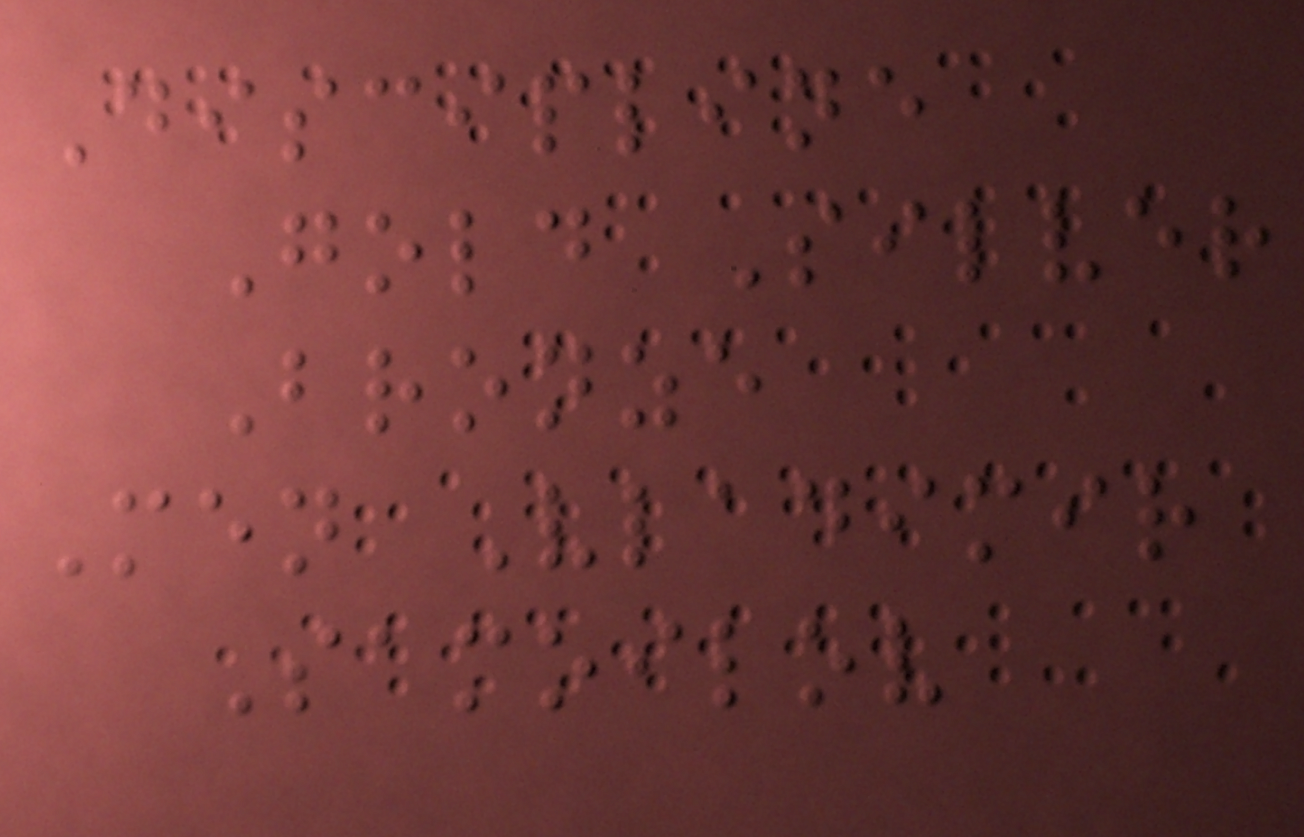Discipline
Gold Silver
Bronze
Men Vladimir
Samoilov
